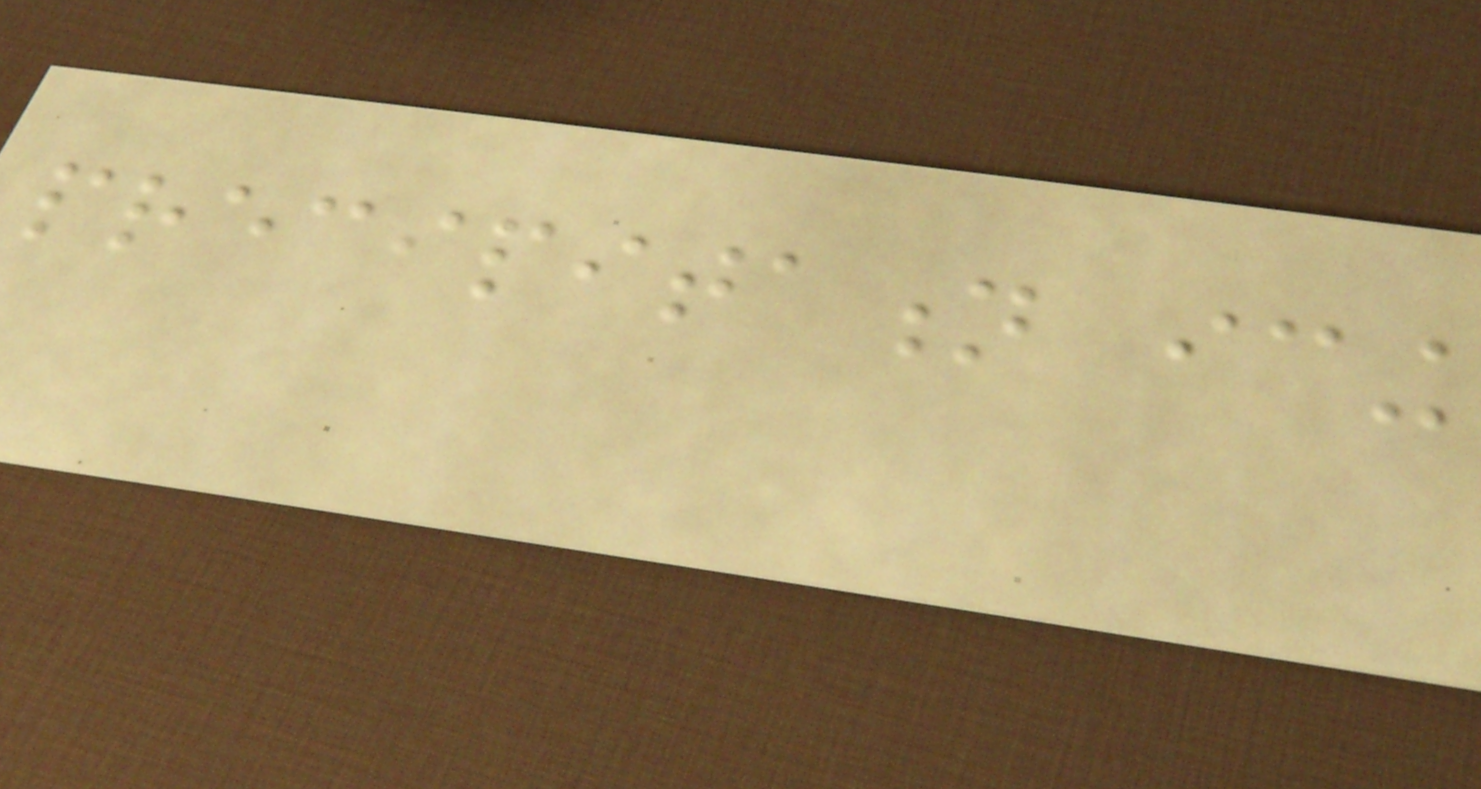precipitation icing
